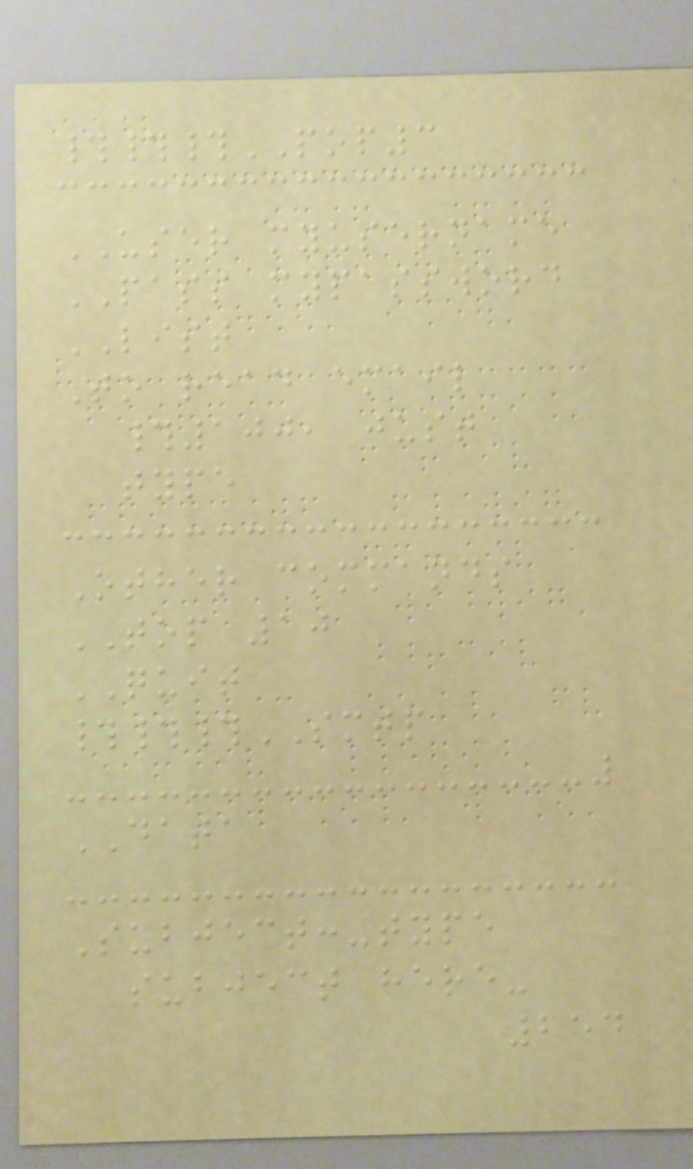###POP3
USER myusername
PASS mypassword
LIST
To read email
#100, just
type
Other commands
TOP 10
QUIT
###SMTP
DATA
Subject:-type
subject here-
254
